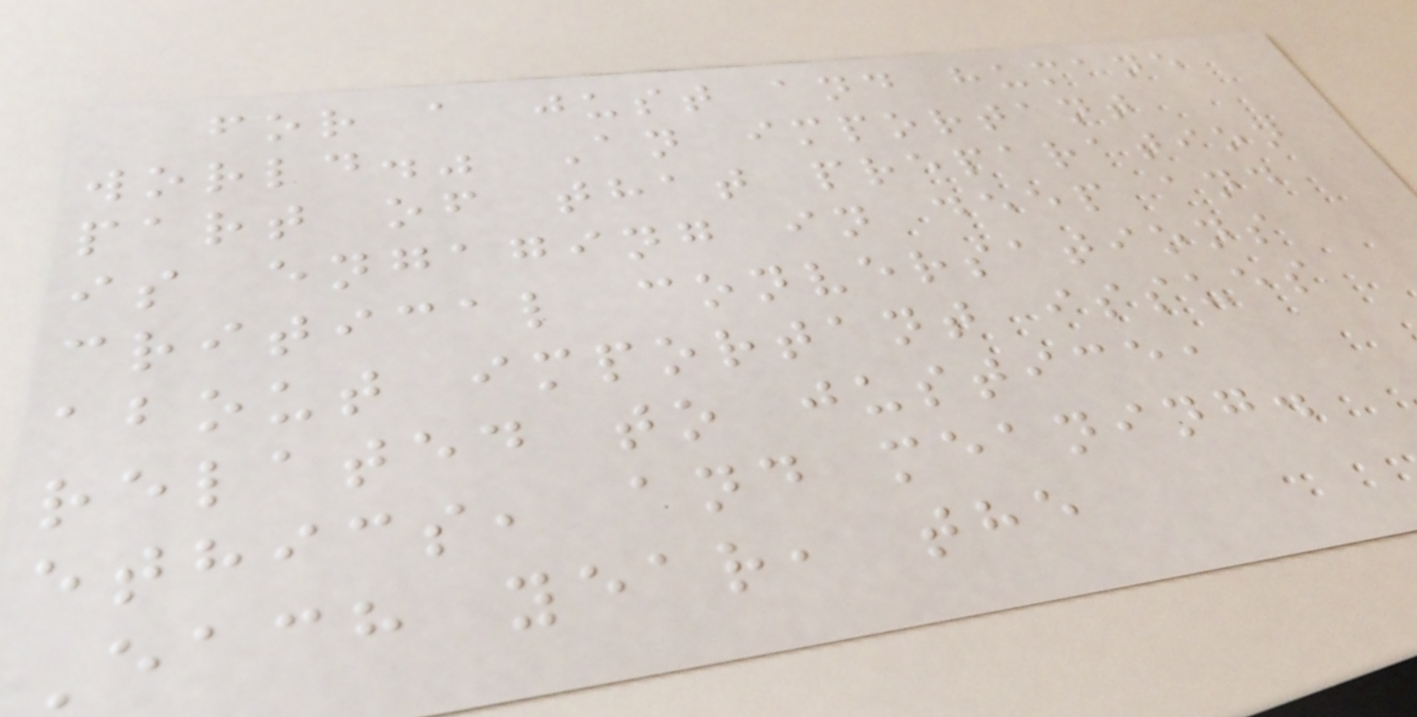for a just and humane
world." An important
part of that preparation
is engaging in deep and
critical conversations
about important issues
related to justice,
ethics, and meaning.
Each year, the
